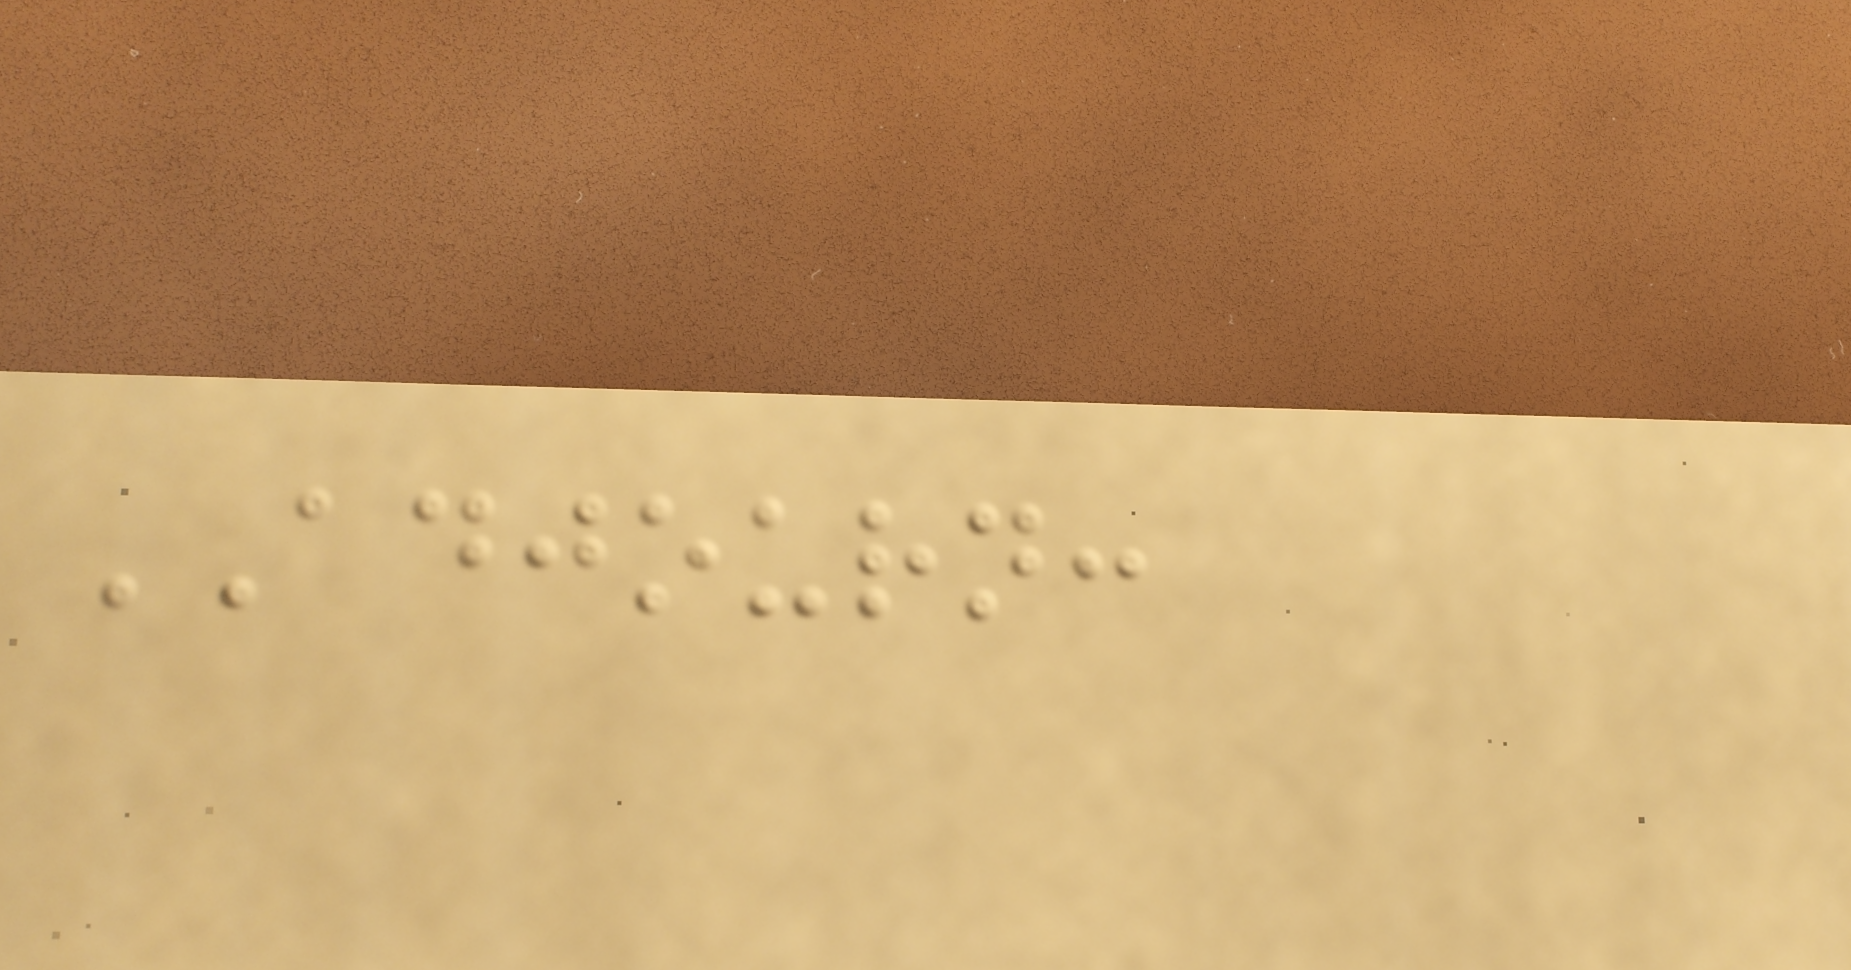ADJOURN:
